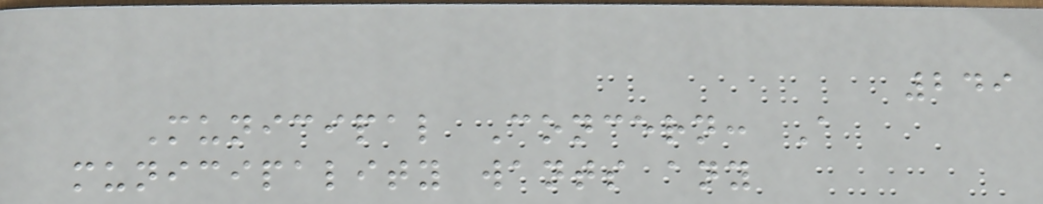249
Municipal Concern: A
municipality wants any
